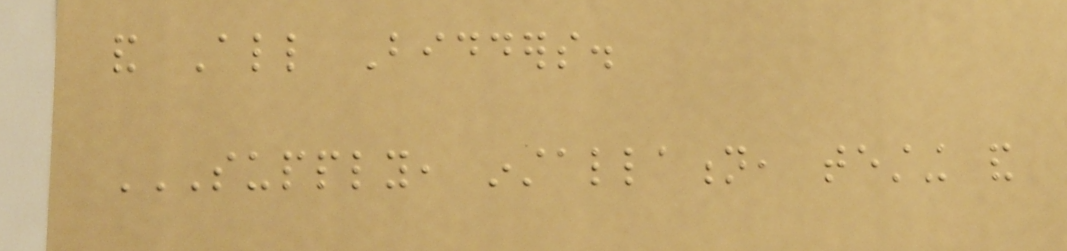and All Bidders.
SUPPLY, INSTALLATION, TESTING AND
